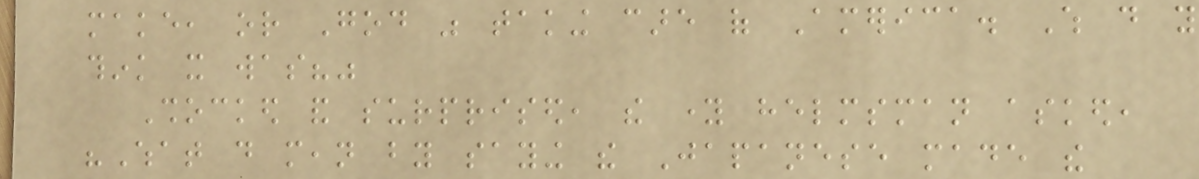make, or God was taking care of America. Which do you
think it was?"
Shocked and surprised, the young helmsman asked,
"What do mean by saying the Japanese made the
